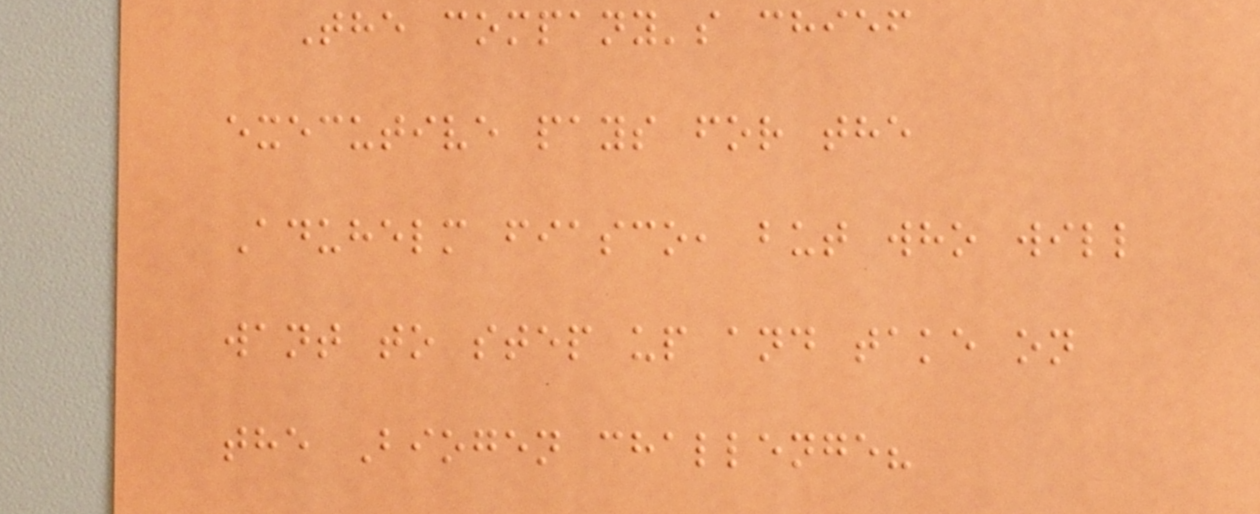The company's chief
executive pays for the
Aduhelm fiasco, but who will
want to step up and take on
the Biogen challenge?
